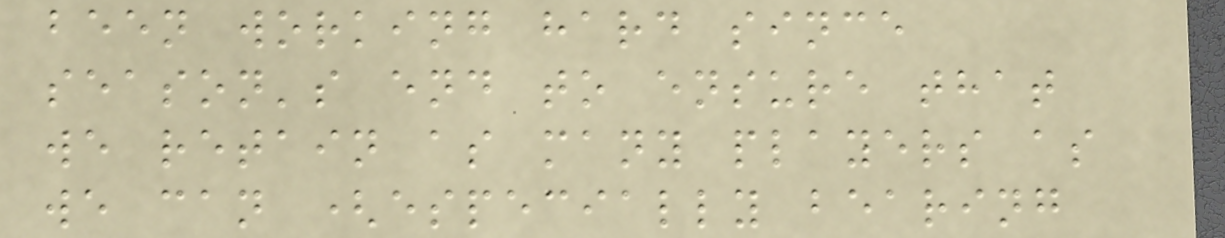been working hard since
season's end to ensure that
we retain as many players as
we can (especially bearing
